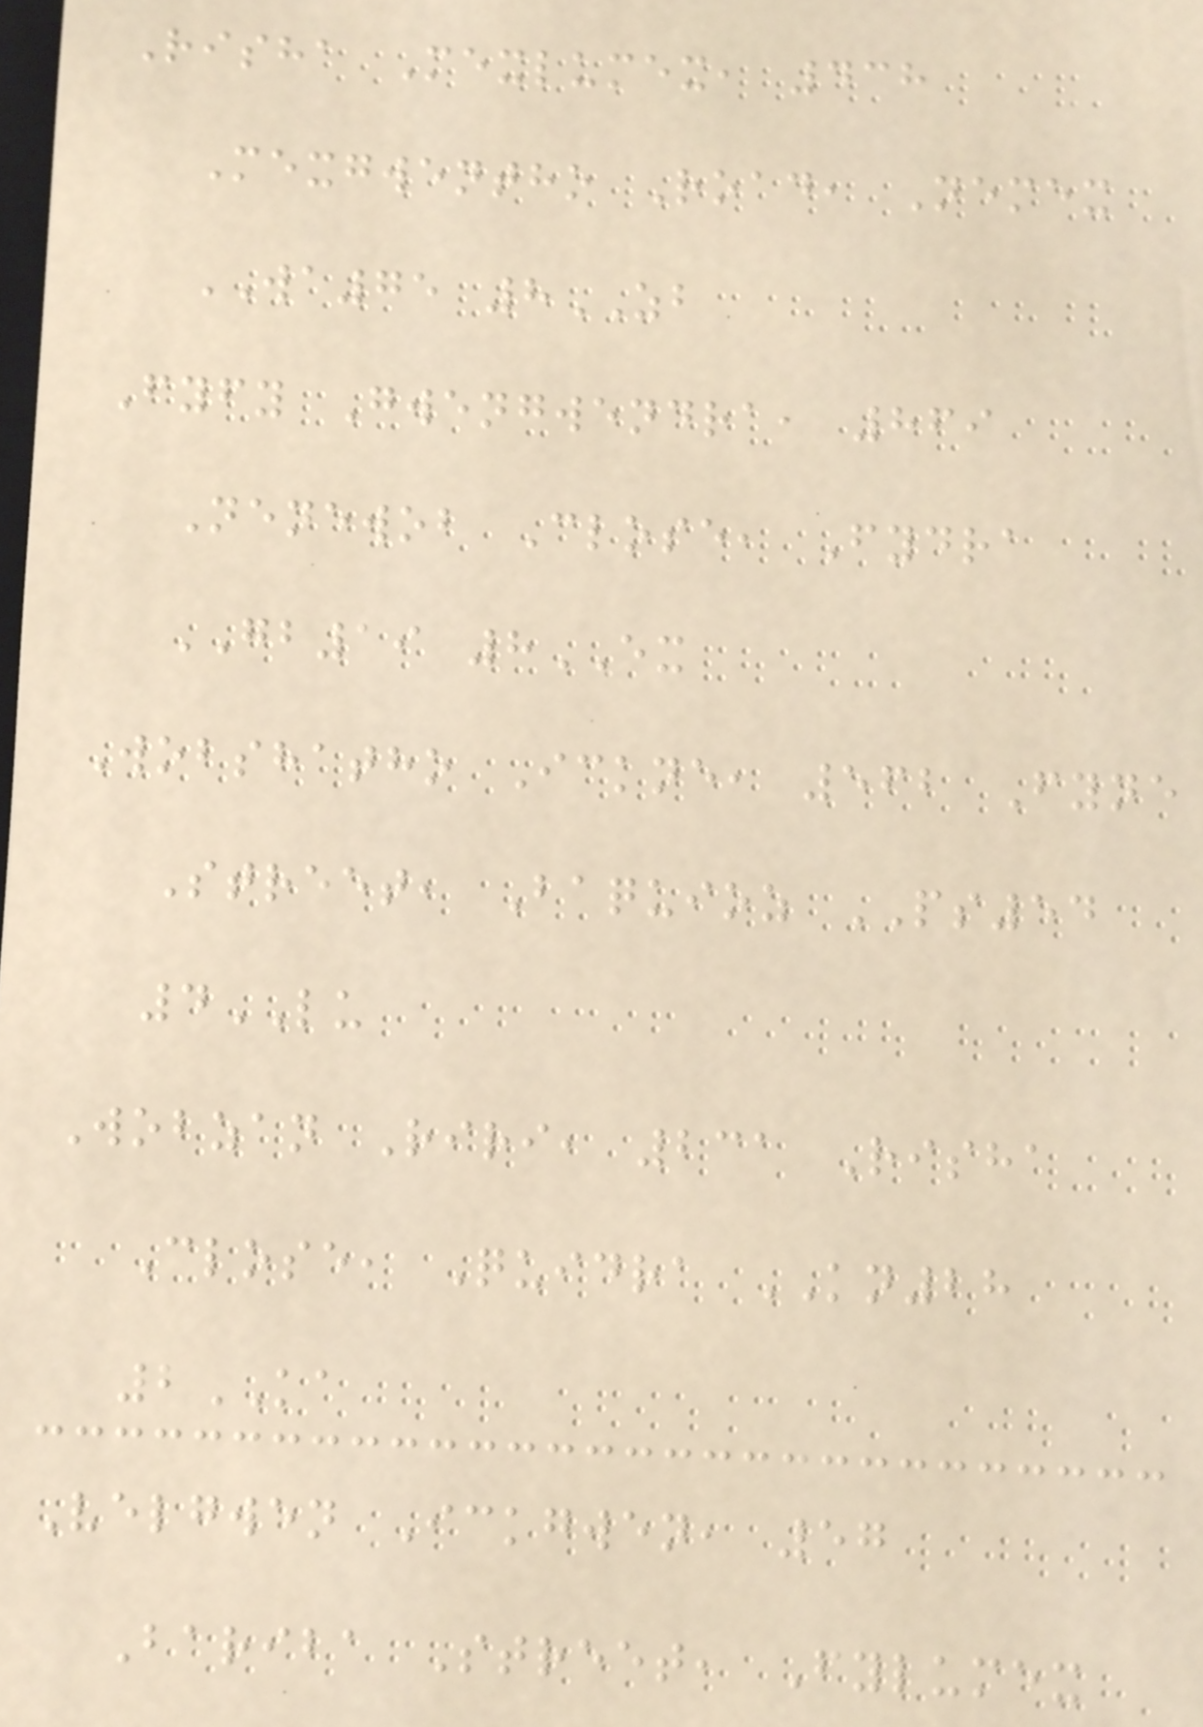Risha Mexlumex, 438
Mexgwentho Road, Nemex
WA75 8ZB
Fyfy Gwengwendra, 869
Nenewob Close, Fydra
GB19 8EX
Wobshatho Ickne, 562 Fyne
Street, Baquioz PS54
4LU
Wobzan Riri, 231 Risha
Close, Quidra KN28
2KA
Velgwen Ickgwen, 57
Bariba Street, Fylumex
